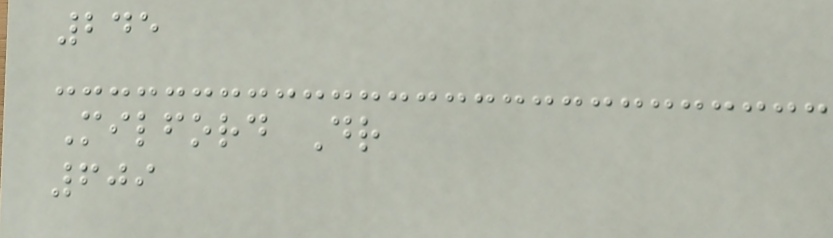245
Milford Dr
609
